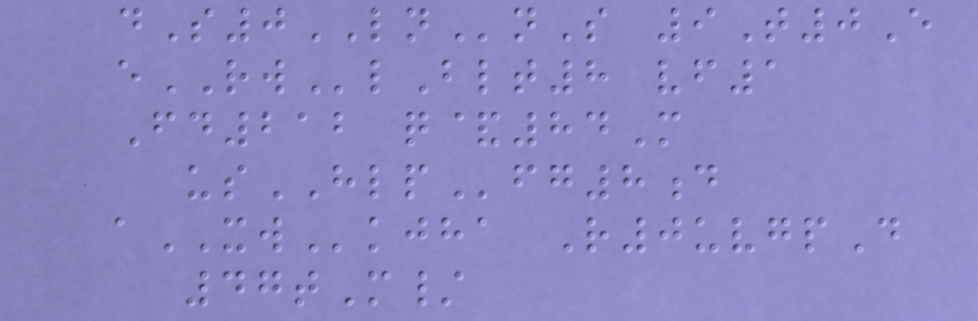dS0LNnS 9T0E
eRWlBlt8 vf1
Fd212 q&84M
usHLPfg8d
aXWkjha R0uvgpD
47tM/
